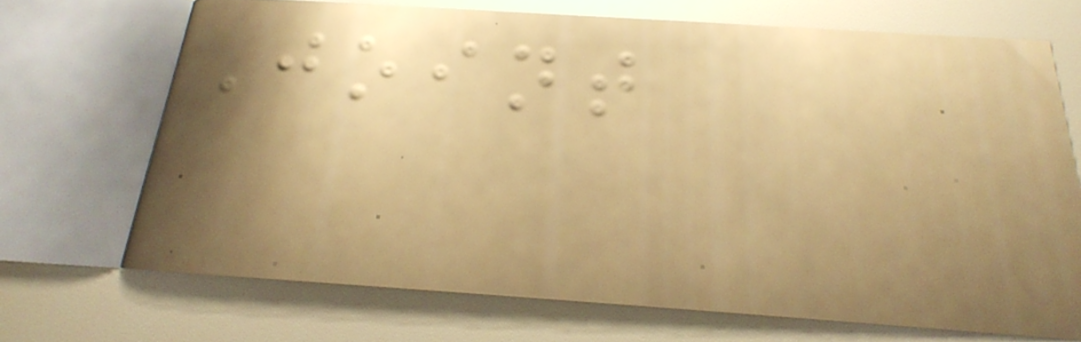Joint
